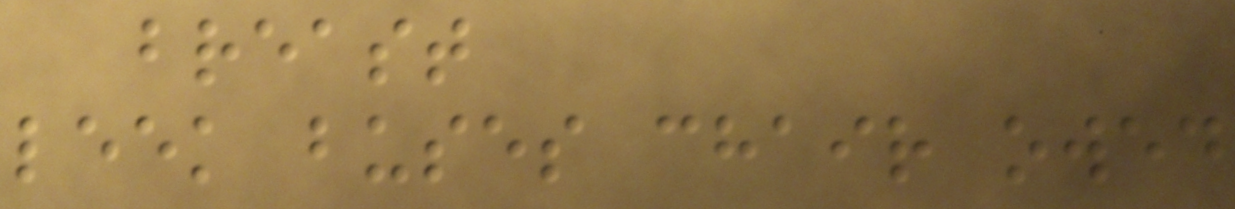breast
leek buses chair owed
